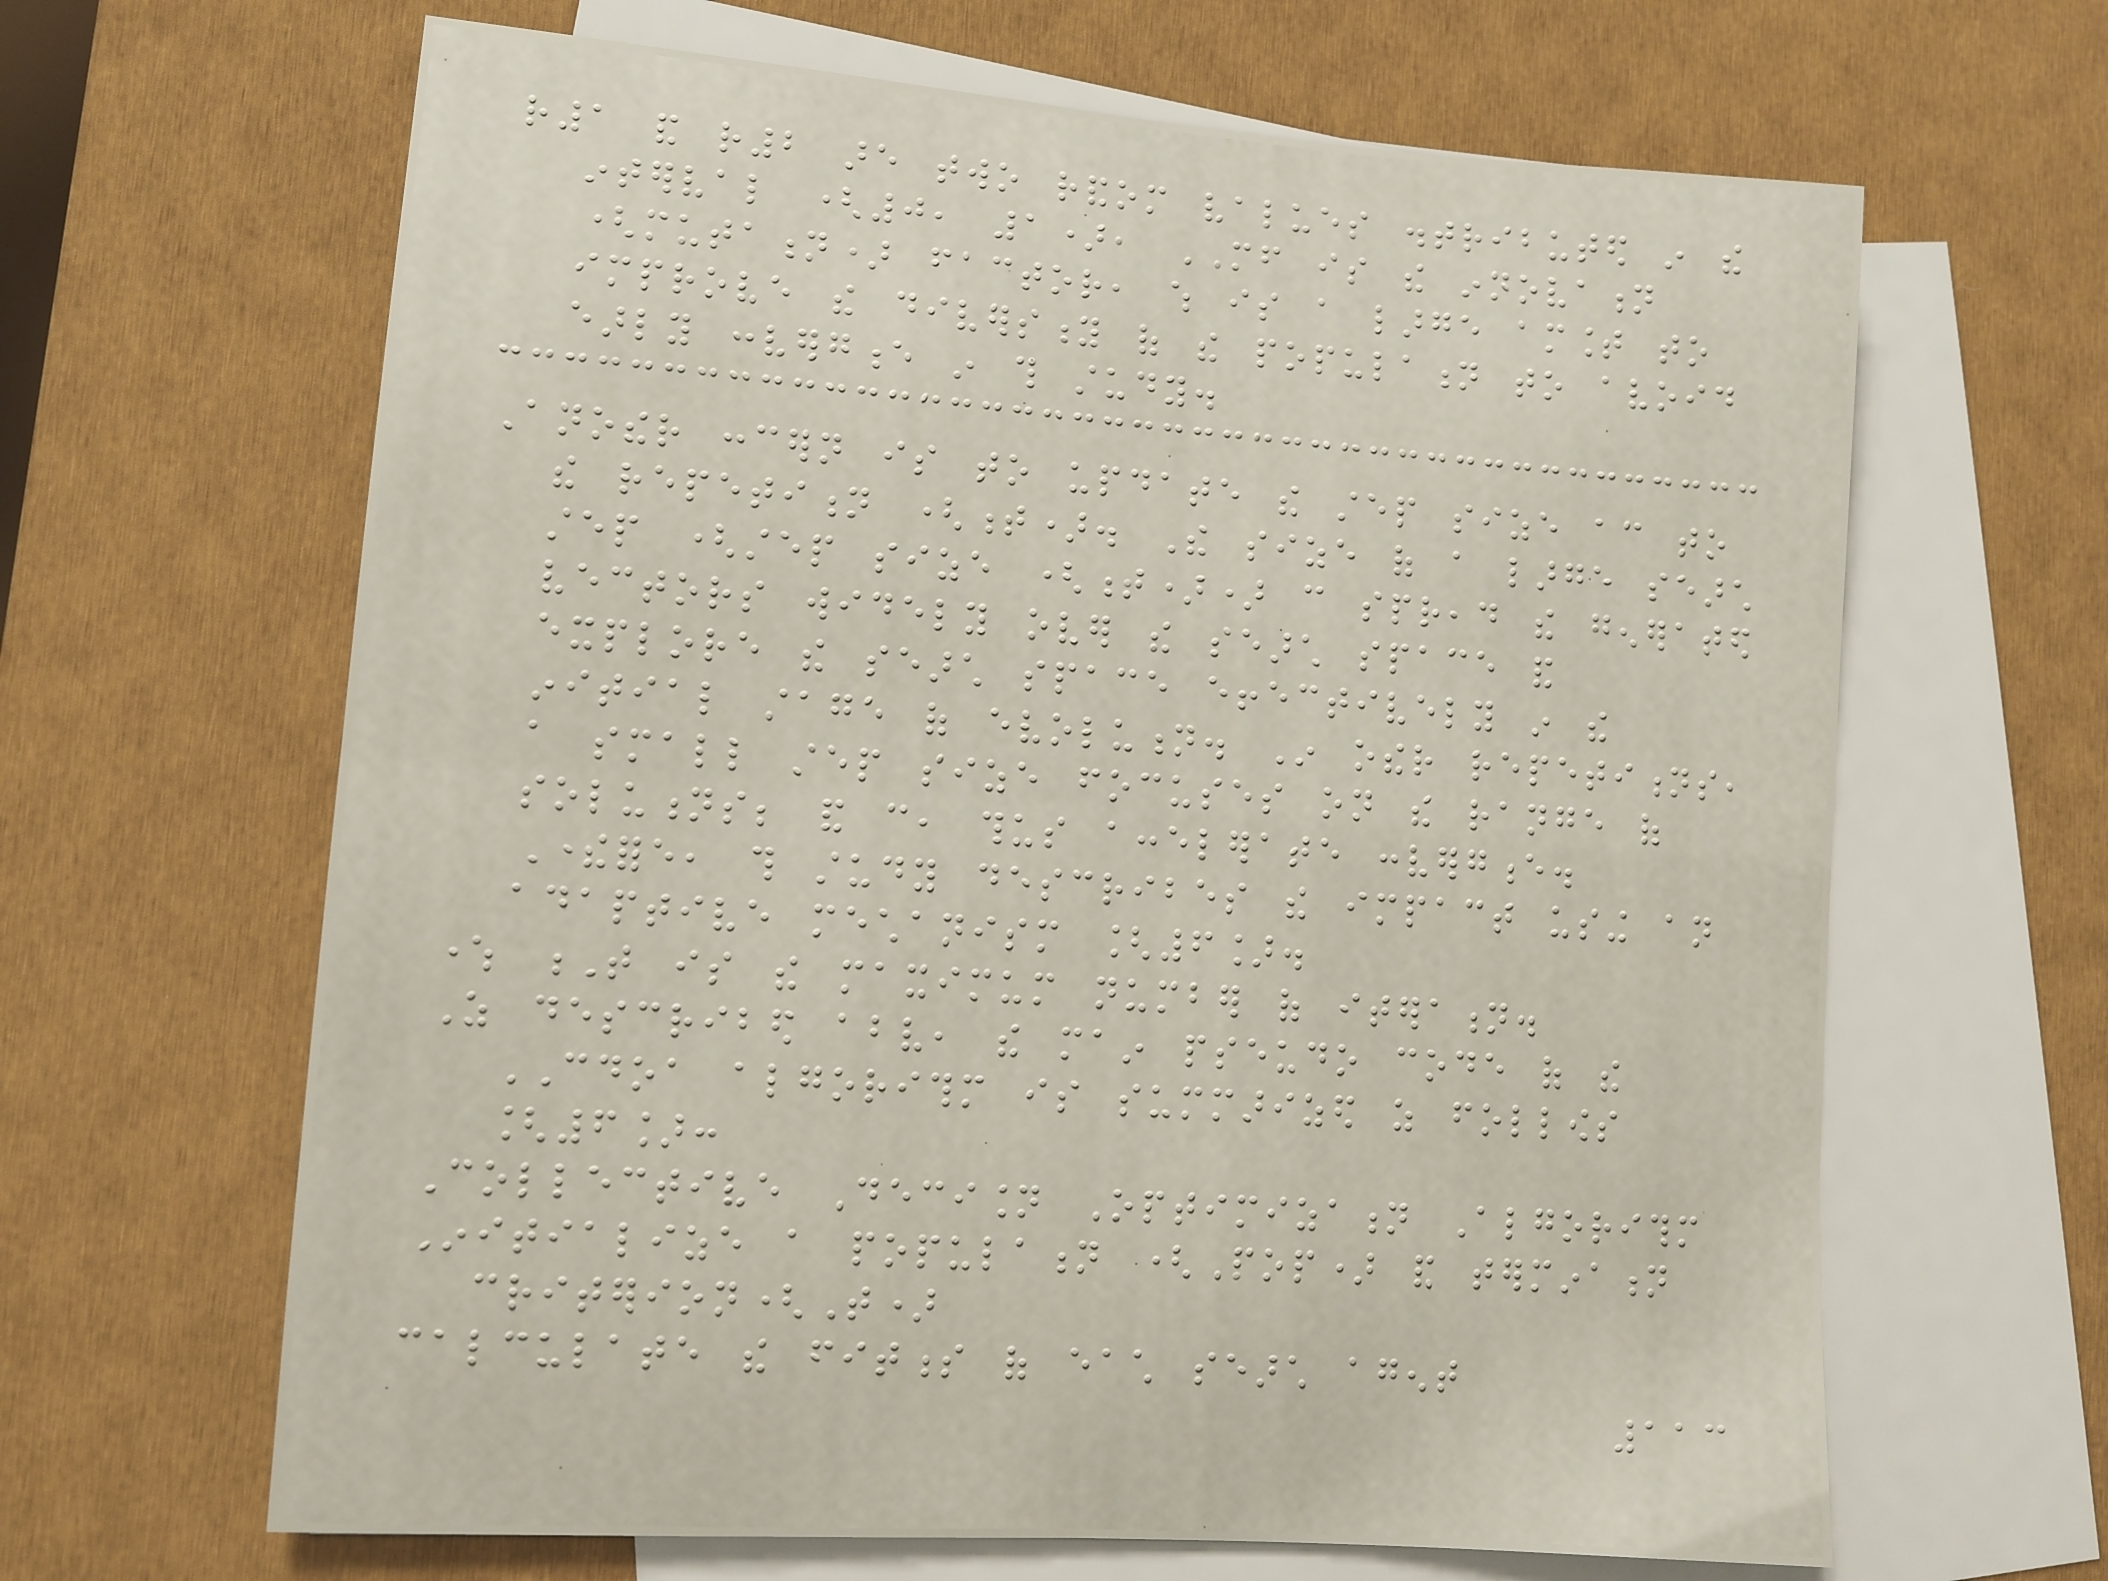r1 and r2 are two random values distributed in the
interval (0, 1), MF is the innovation
(mutation) factor, which is a large amount to
improve the diversity of the population to avoid
early convergence in this study.
Another concern is to update the step size according to
the repetition (t). The size of a large search
step (step size (t)) can spread the generated
vectors widely over the search space and
explore the search space effectively in the
initial stage of evolution. In other repetitions,
a small step size focuses on the range of
solutions; and can, thus accelerate convergence.
Therefore, this study describes the impact using an
adaptive mechanism [6].
where T is the maximum number of iteration.
As described above, the main pseudo code of the
CDOA algorithm is summarized as follows
[6]:
Collective Decision Optimization Algorithm
Initialize a population (Pop) and termination
criterion(T)
calculate the fitness of each search agent
113
